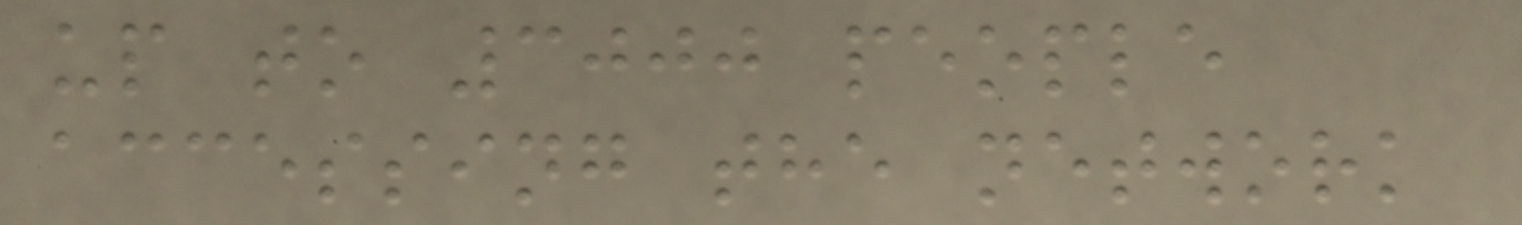up to 3000 people
accessing the network
